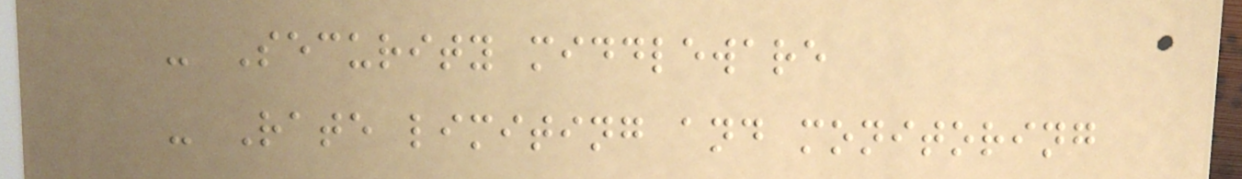- Security middleware
- Rate limiting and monitoring
